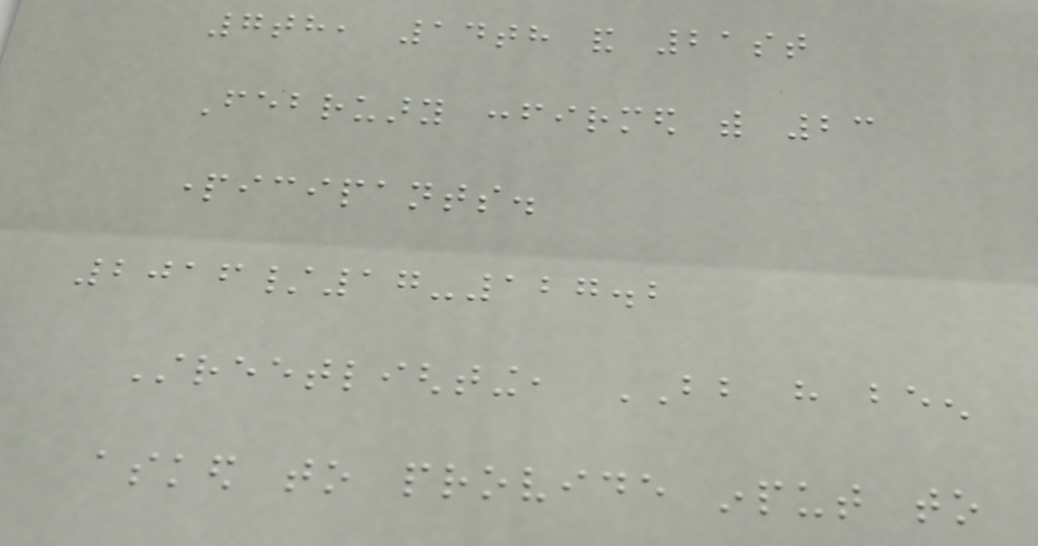7th, 14th and 21st
February confirmed with 23
participants.
2016/17-127.2
Streetlighting, BB have been
asked to provide input to
